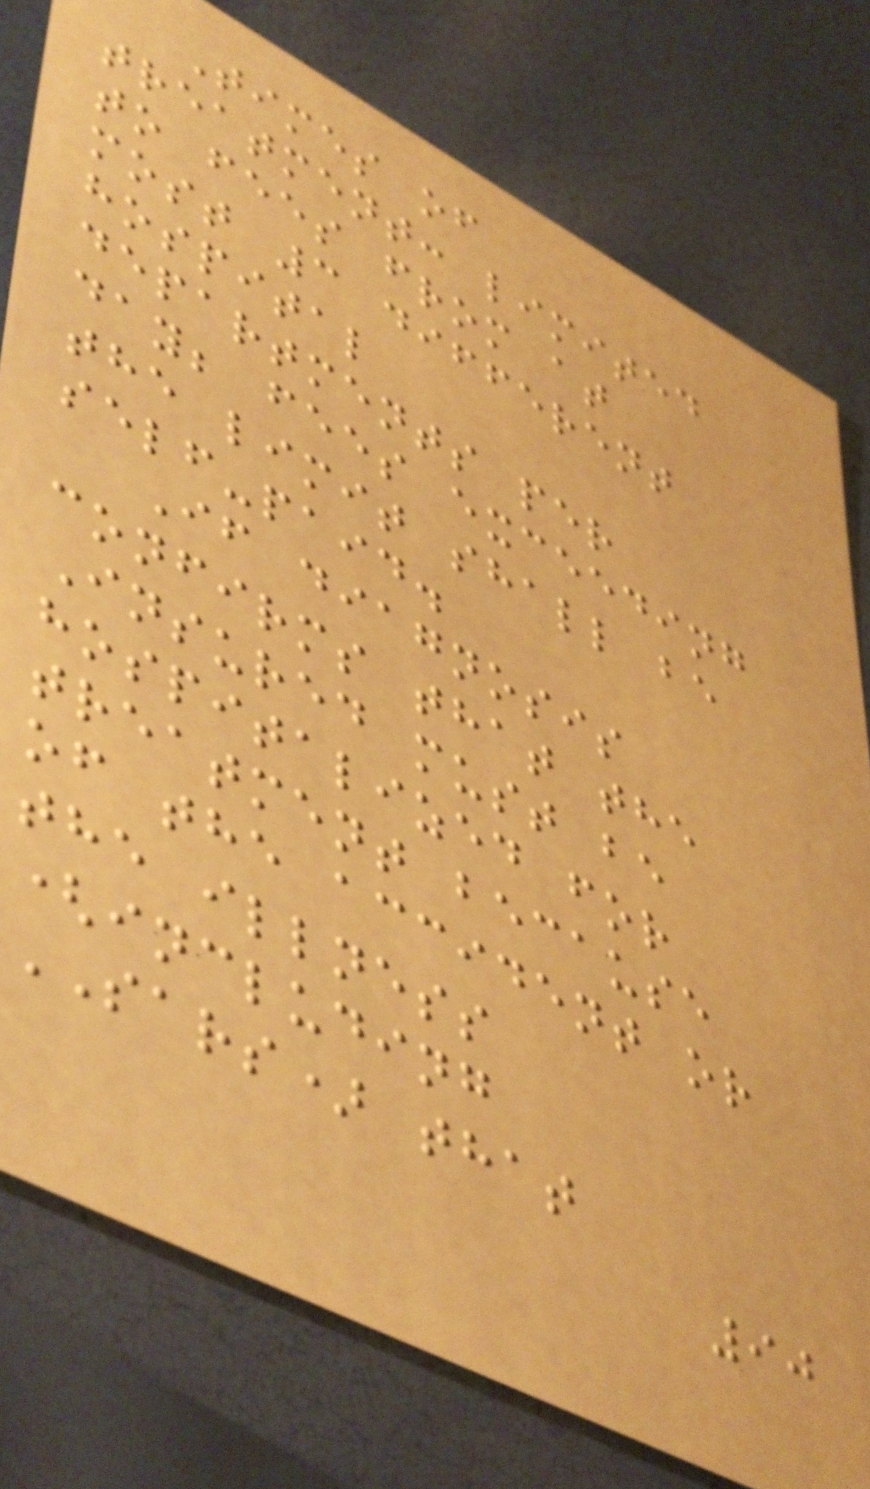Times of
treatment: limited
to fees from at
most 3 different
hospital
departments per
day; fees exceeding
the limit shall be
self-paid.
If diagnosis
confirms that the
Insured must be
hospitalized for
treatment because
of the accident or
the illness
(including
SARS) that
90
